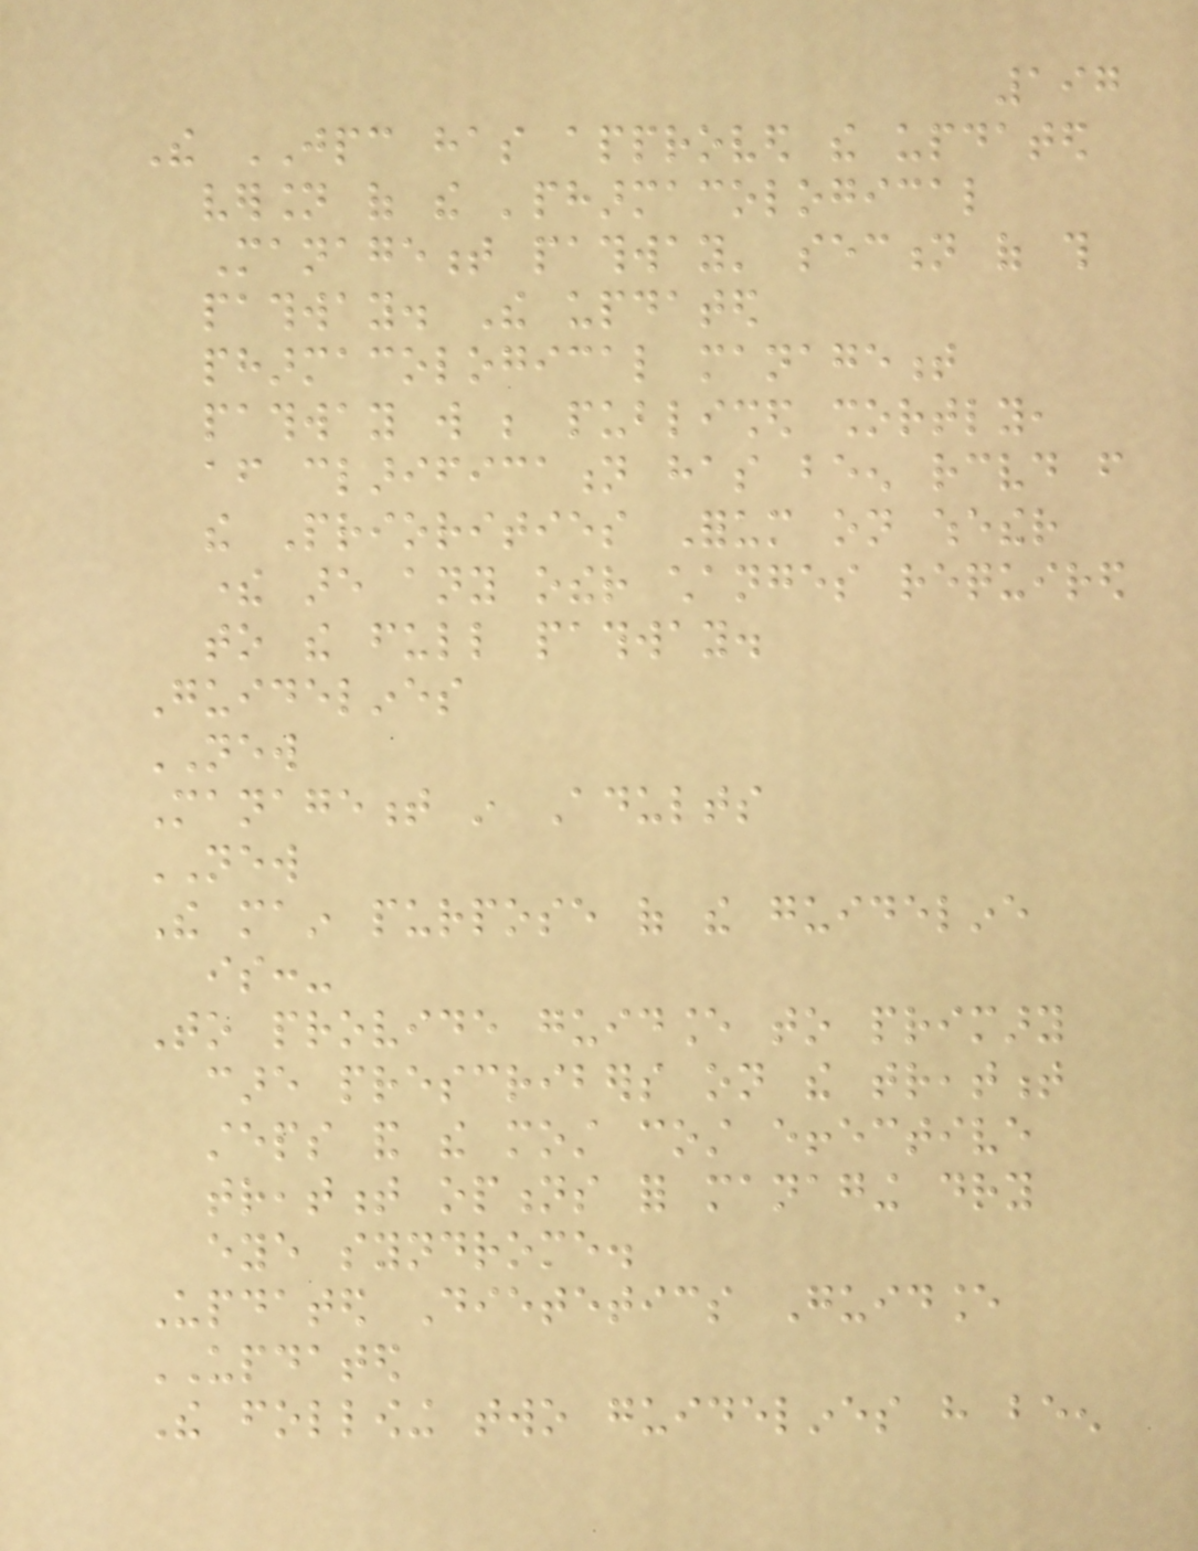197
The JPC has approved the updated
version of the 'pharmacological
Management pathway' section of this
pathway. The updated
pharmacological management
pathway will be published shortly,
after clarification has been received from
the Priorities Forum on whether
there are any other changes required
to the full pathway.
Guidelines
NEW
Management in Adults
NEW
The main purpose of the guideline
is:-
To provide guidance to primary
care prescribers on the treatment
steps and the most cost effective
treatment options for managing dry
eye syndrome.
Updated Dietetics Guidance
UPDATED
The following two guidelines have been
